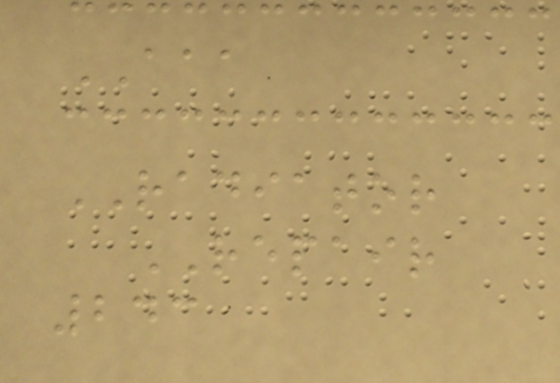AAA
RADIATOR
REPAIR
243
